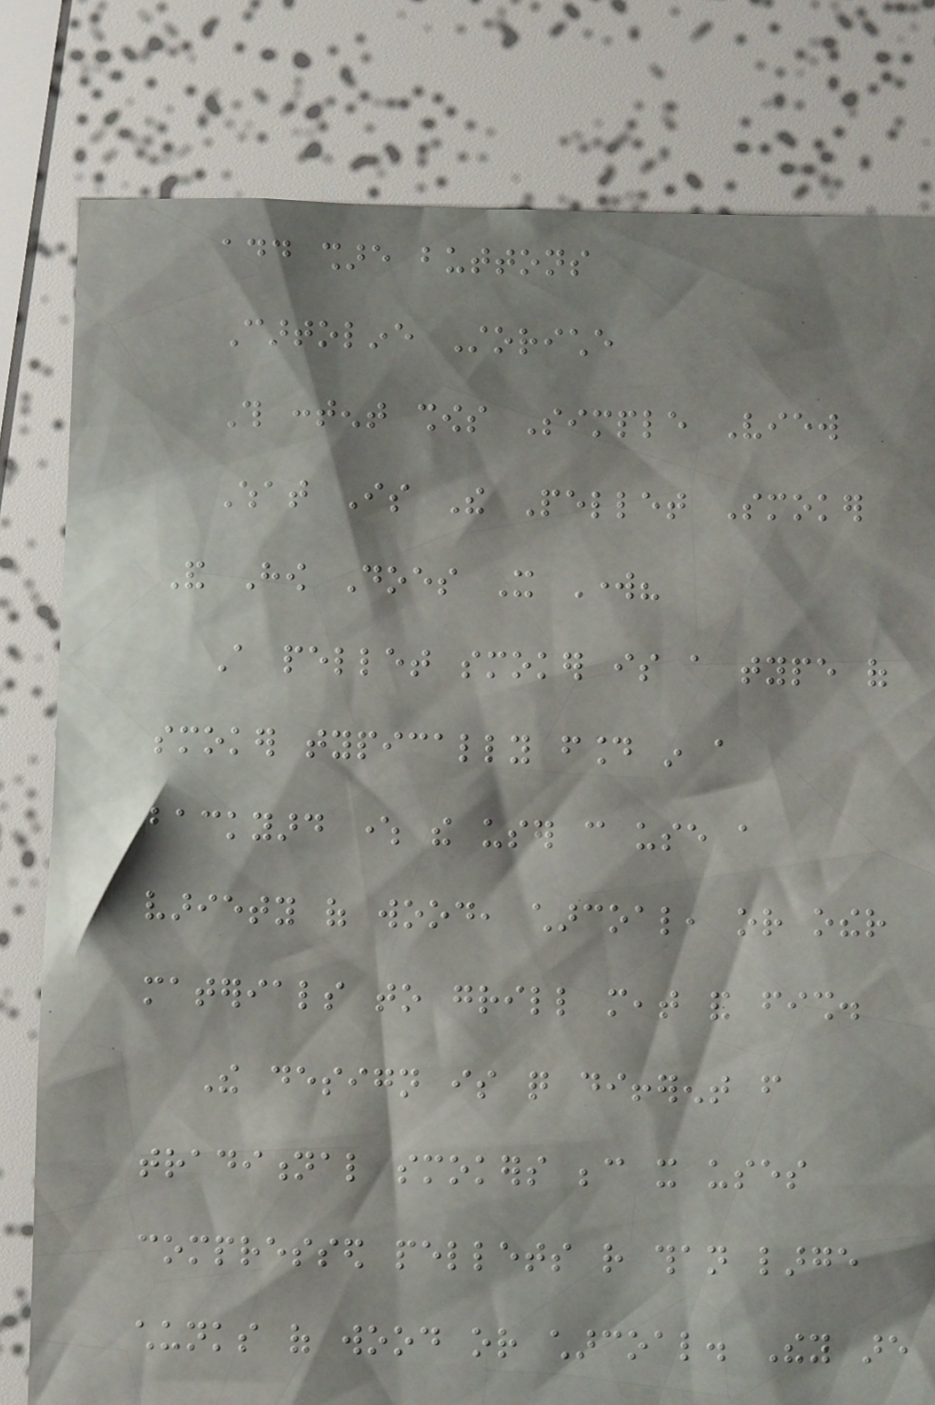add share buttons
Cartoline Storiche
This content shows Simple View
What Is The Pellet Smoker
And How Does It Work?
A pellet smoker is a type of
smoker typically found in a
backyard where the user can use a
variety of wood, charcoal, or other
materials to grill meat and fish.
The design is quite different from
traditional smokers because it uses
compressed pellets rather than large
chunks of wood or charcoal. They are
